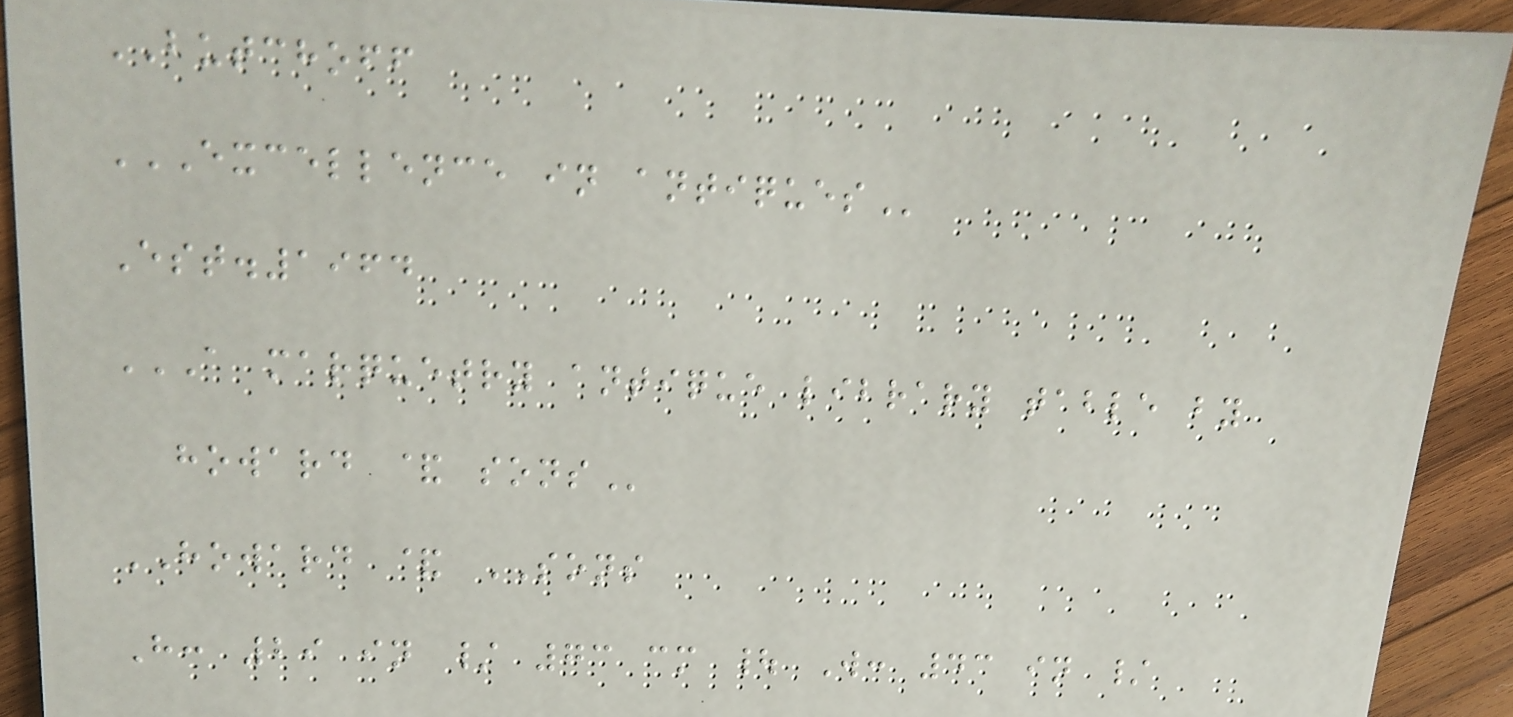BUTCHOFF
EXCELLENCE IN ANTIQUES
Est.1964
A MARQUETRY ANTIQUE LIBRARY TABLE BY
HOWARD & SONS
HOWARD & SONS
H: 29 in / 73 cm | W: 43 in /
